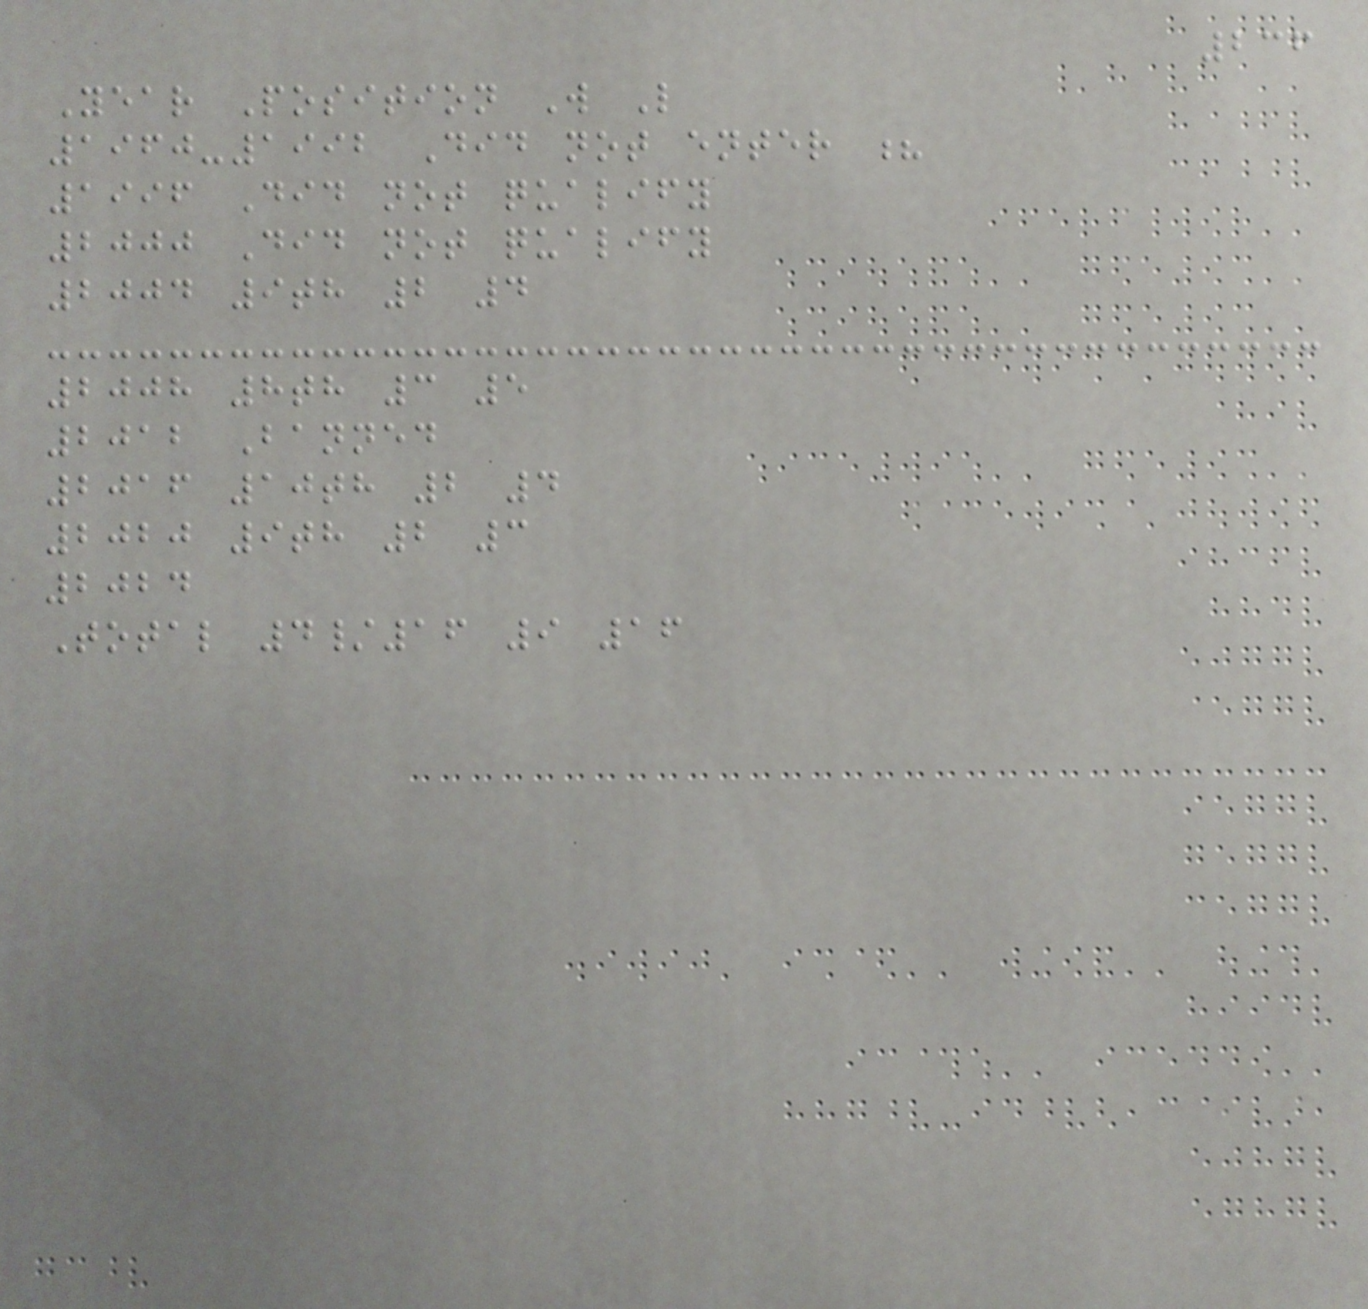236
Year Position W L
1960-1992 Did not enter ?
1996 Did not qualify
2000 Did not qualify
2004 9th 2 4
2008 8th 3 5
2012 Banned
2016 10th 2 4
2020 9th 2 3
2024
Total 4/16 9 16
